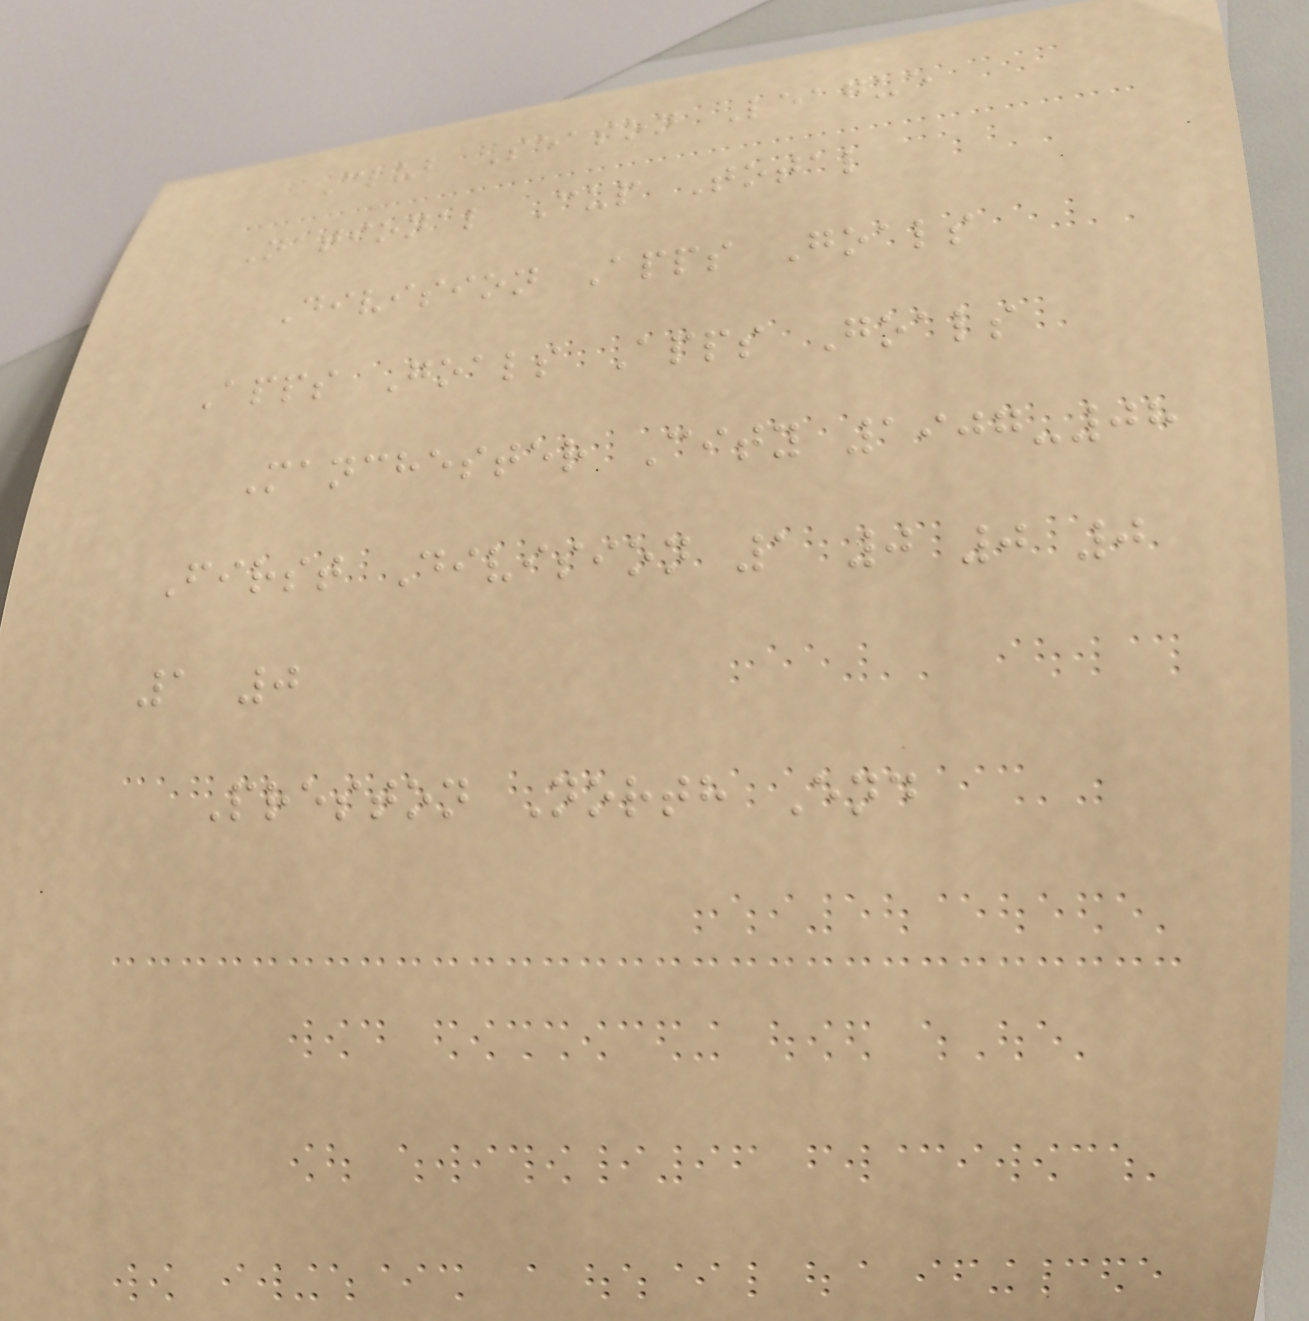Club Season League
National Cup Total
Division Apps Goals
Apps Goals Apps Goals
Manchester City 1907-08
First Division 1 0 0 0
1 0
Preston North End
